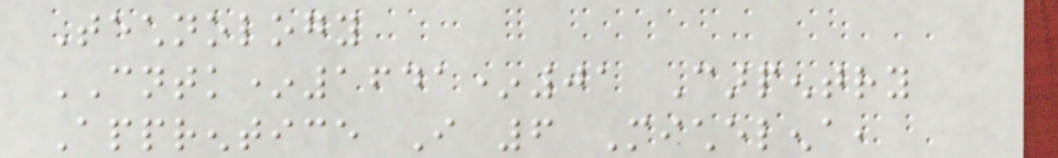Technology
CNTK*1641*01 Carpentry
Apprentice I 6 Michelena,
